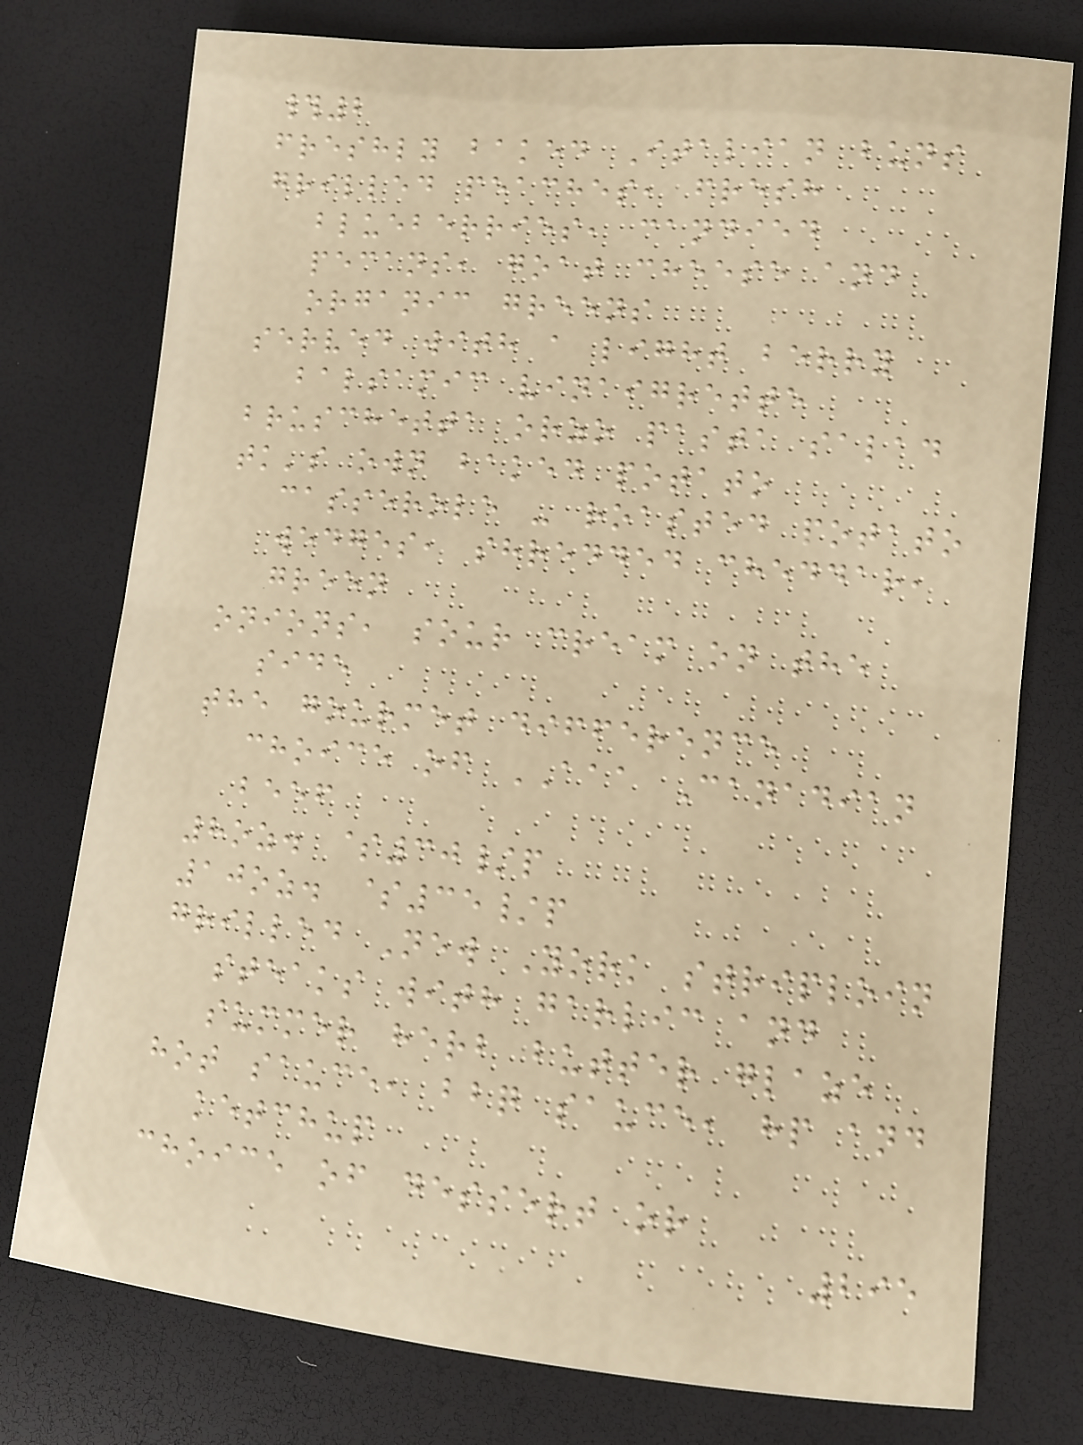#2
freshly baked Italian buns
grilled peaches, fresh
blueberries, candied
pecans, goat cheese and
organic greens
served with a light berry
balsamic vinaigrette
bruschetta orzo pasta salad
tk's own baked potato
casserole - roasted potato
wedges, shredded cheddar,
green
onions, sour cream on the
side
the gourmet difference
choice of AAA Canadian
beef
8oz. $30/p
10oz. $35/p
grilled New York striploin
steaks with garlic and
summer herb butter glaze
hot sauce, bbq sauce, hp and
ketchup
choice of dessert or
295
